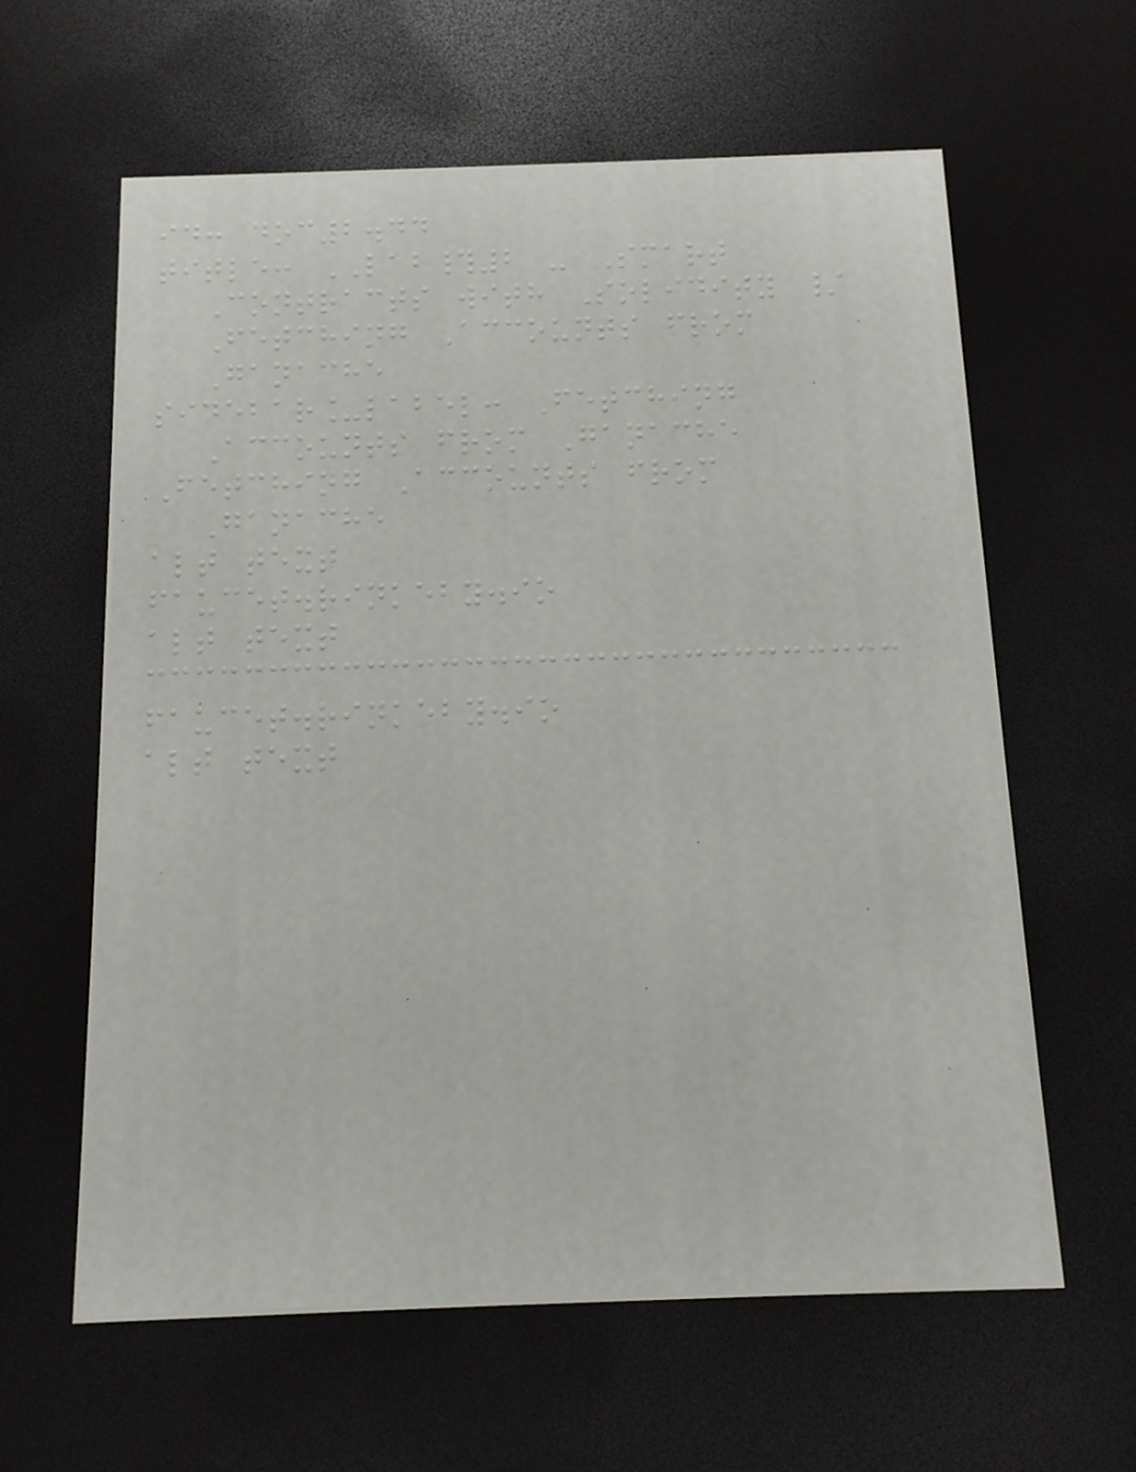id: doc2.44
title: LAB#2 - Smart
Contracts with Solidity /
Fetching Accounts from
Ganache
sidebar_label: Fetching
Accounts from Ganache
Fetching Accounts from
Ganache
alt text
faucet.rinkeby.io
alt text
faucet.rinkeby.io
alt text
